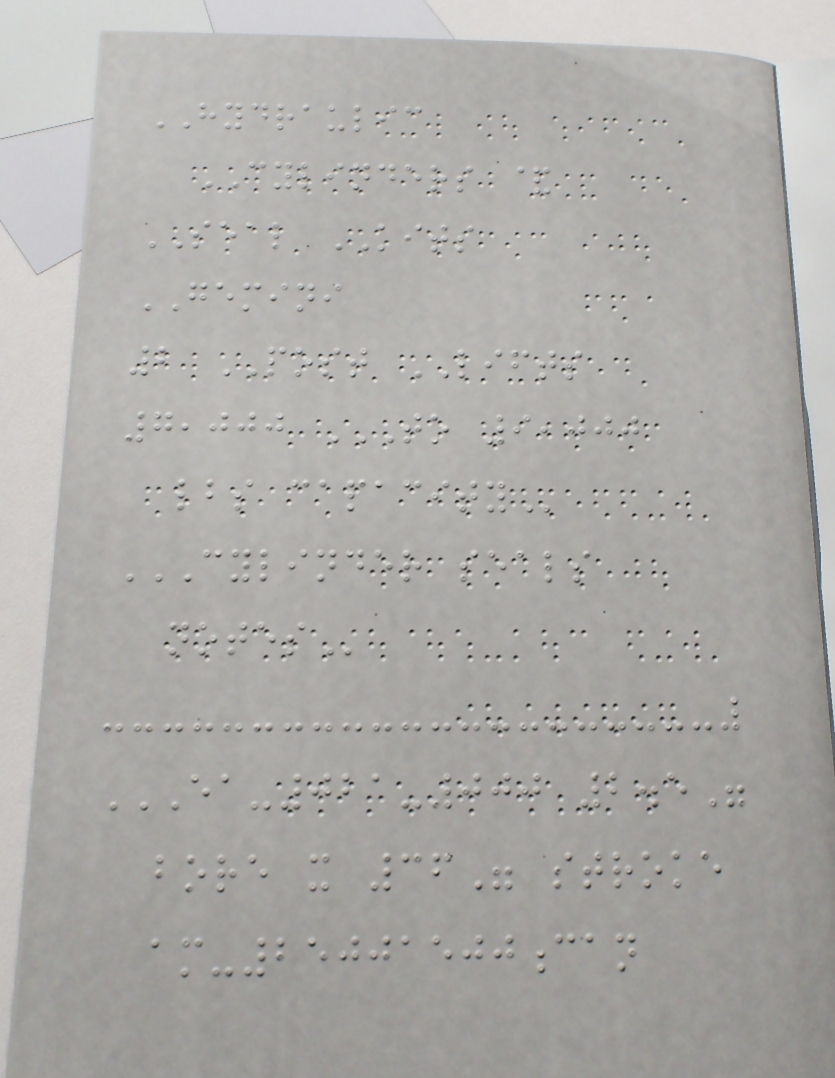HYDRAULIC
CYLINDERS &
SEAL KITS
GEMINI
2 POST LIFTS
7,000 TO 9,000
LBS CAPACITY
CYLINDER SEALS
NOTES
EA-021-000 2.5"
BORE X 36" STROKE
AM-25001500CAN
